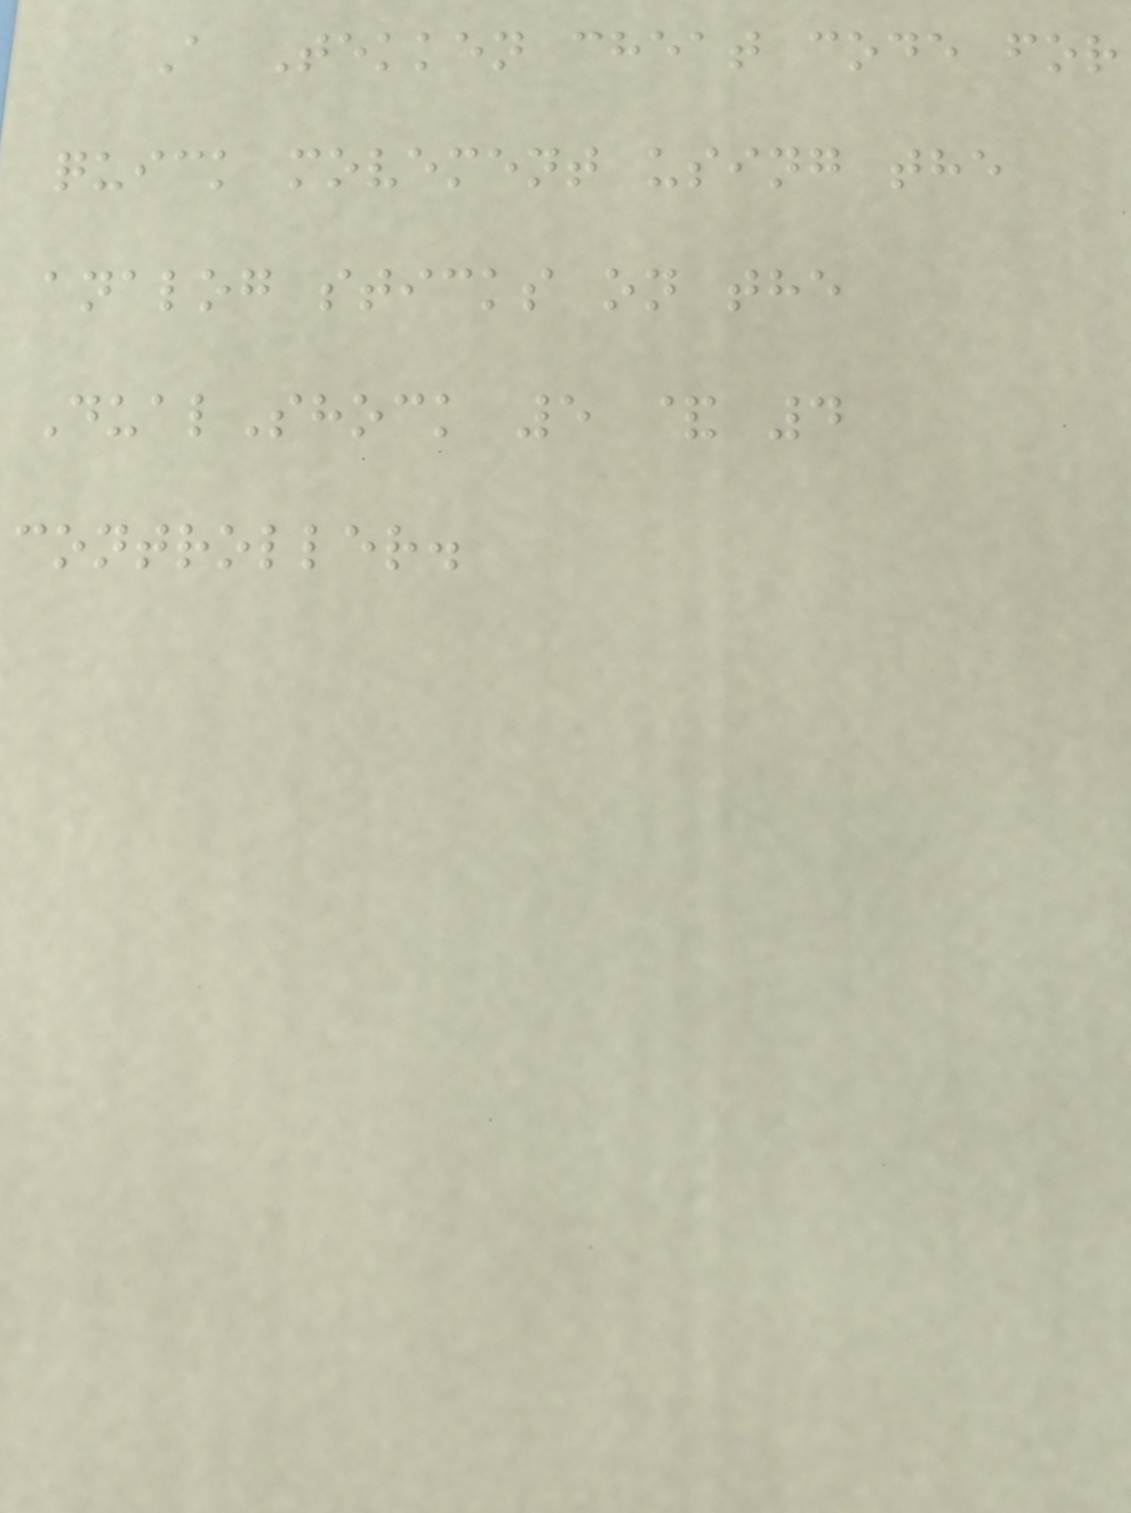A Tekken cheat code for
quick movement using the
analog sticks on the
DualShock 5 & 4
controller.
